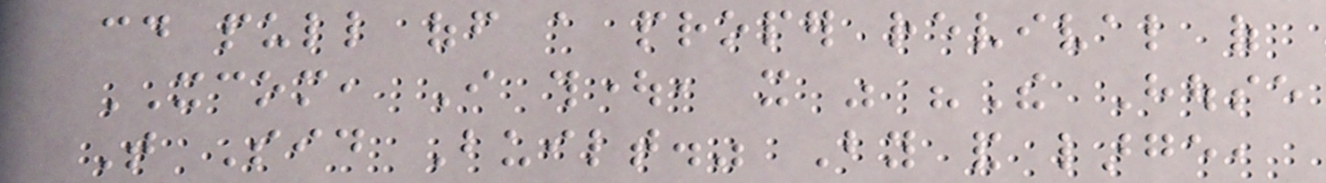could pull off a proper revival of
XCOM, I thought, it was "The House
That Sid Built." By and large,
